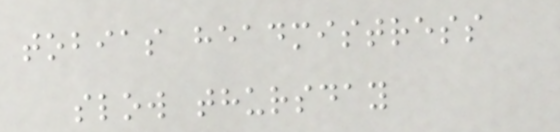tobias headmistress
slow thursday
